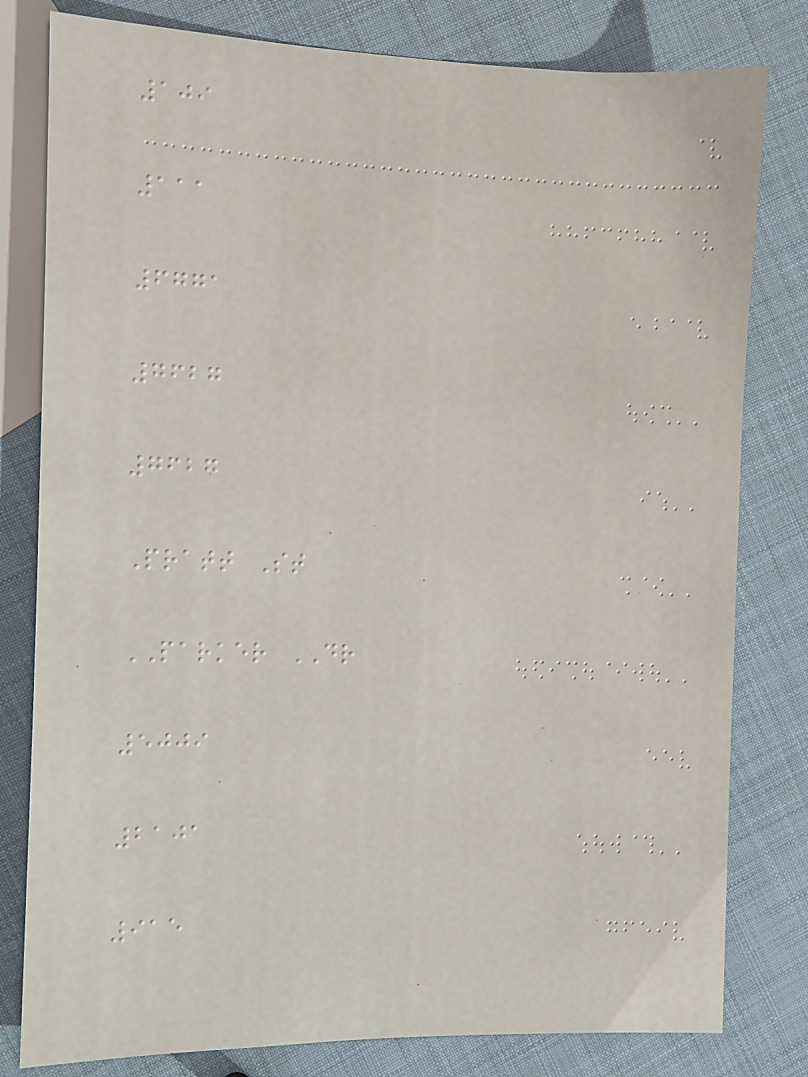109
111
6771
7627
7627
Pratt St
PARKER DR
5009
2101
915
